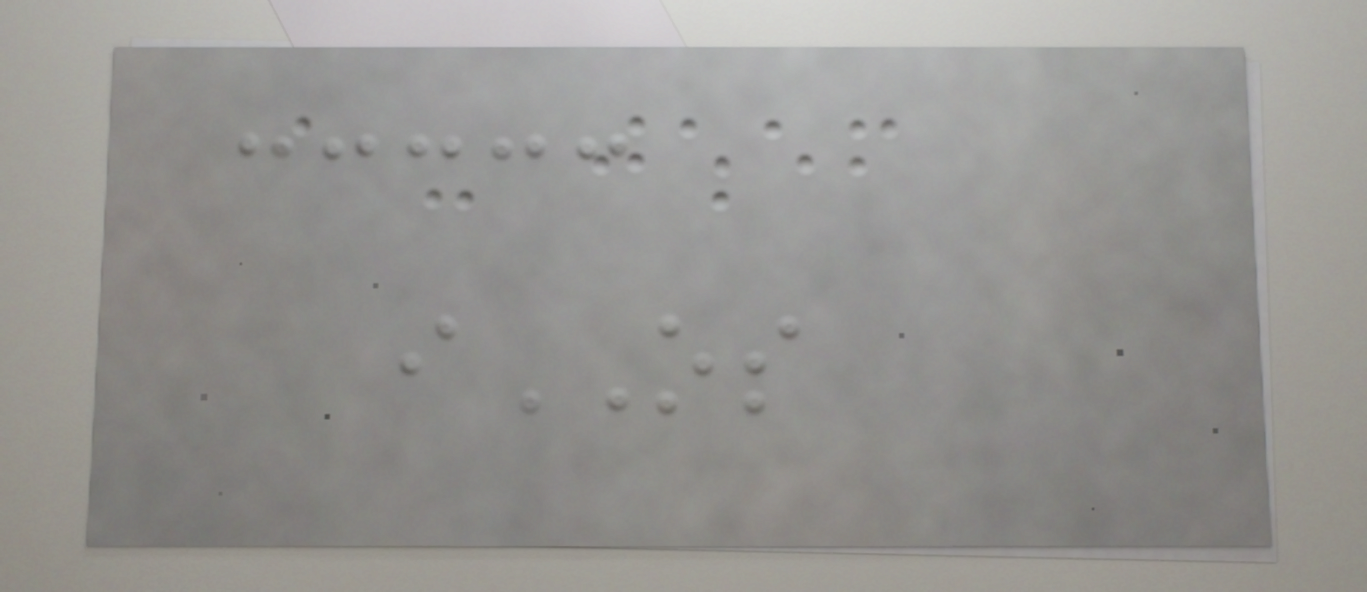iOS
